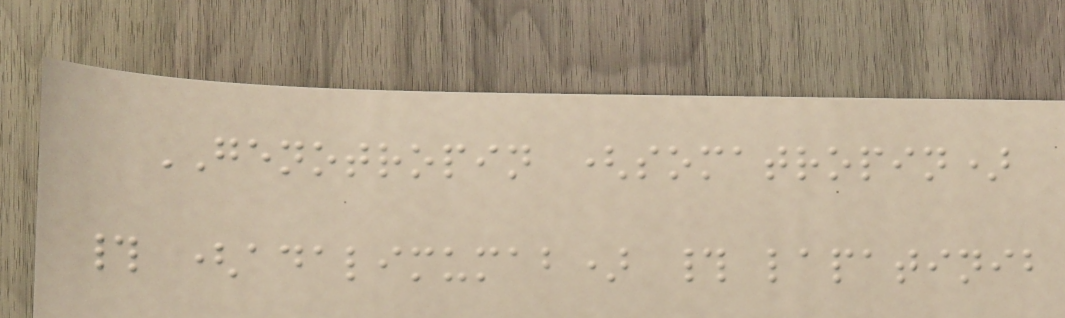GENOTROPIN (somatropin)
# (adalimumab) # lapatinib
